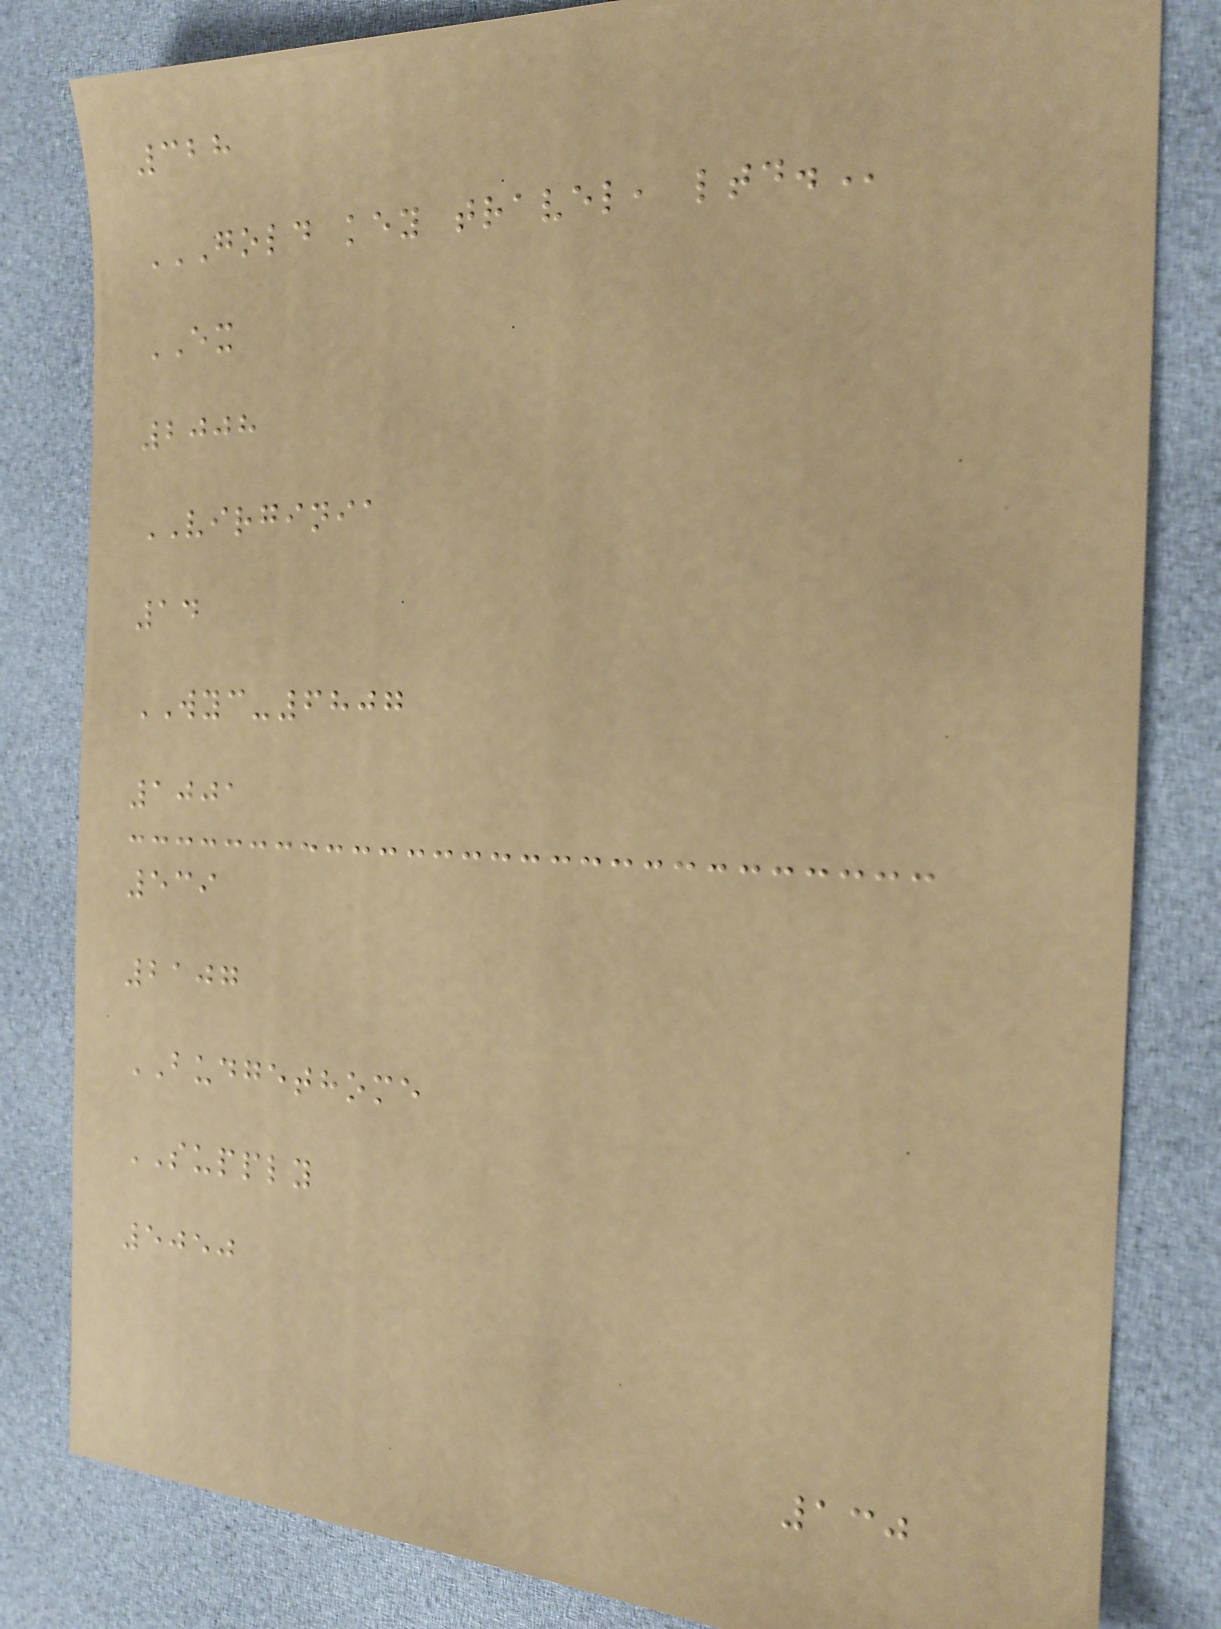328
GOLD KEY TRAVEL, LTD.
EX
2008
VIRGINIA
14
WYC-6807
1001
539
2107
BUDGETHOME
SUPPLY
5050
130
